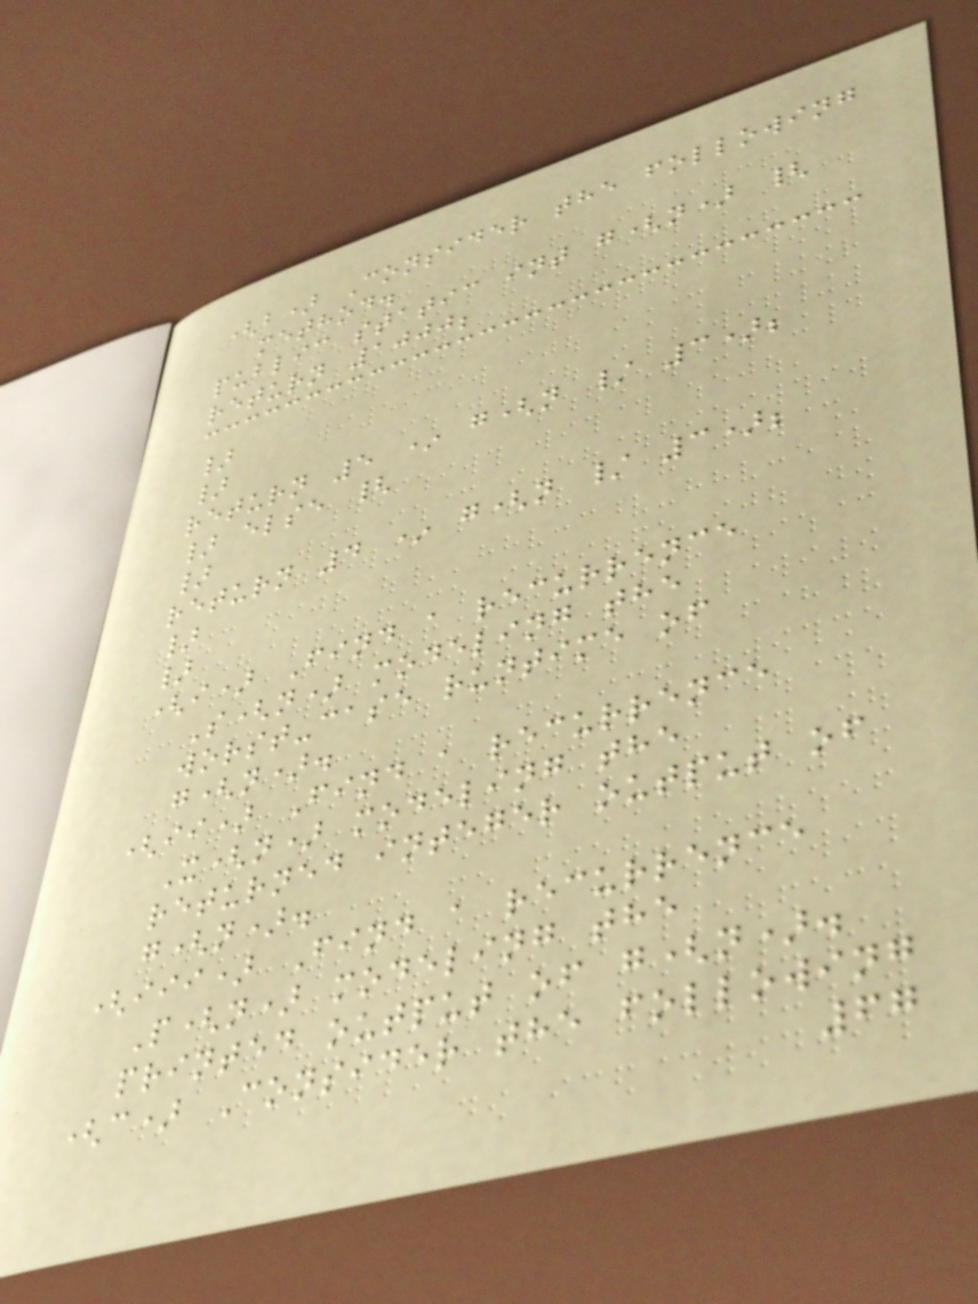(b) Consider the following
method.
public static int g(n) {
return 1000;
}
}
return 5 * g(n / 3);
} else {
}
return 4 * g(n / 3);
}
}
(i) Find a recurrence
S(n) modeling the
worst-case runtime of
g(n).
(ii) Find a recurrence
X(n) modeling the
returned integer output of
g(n).
(iii) Find a recurrence
P(n) modeling the
printed output of g(n).
(c) Consider the following
67
